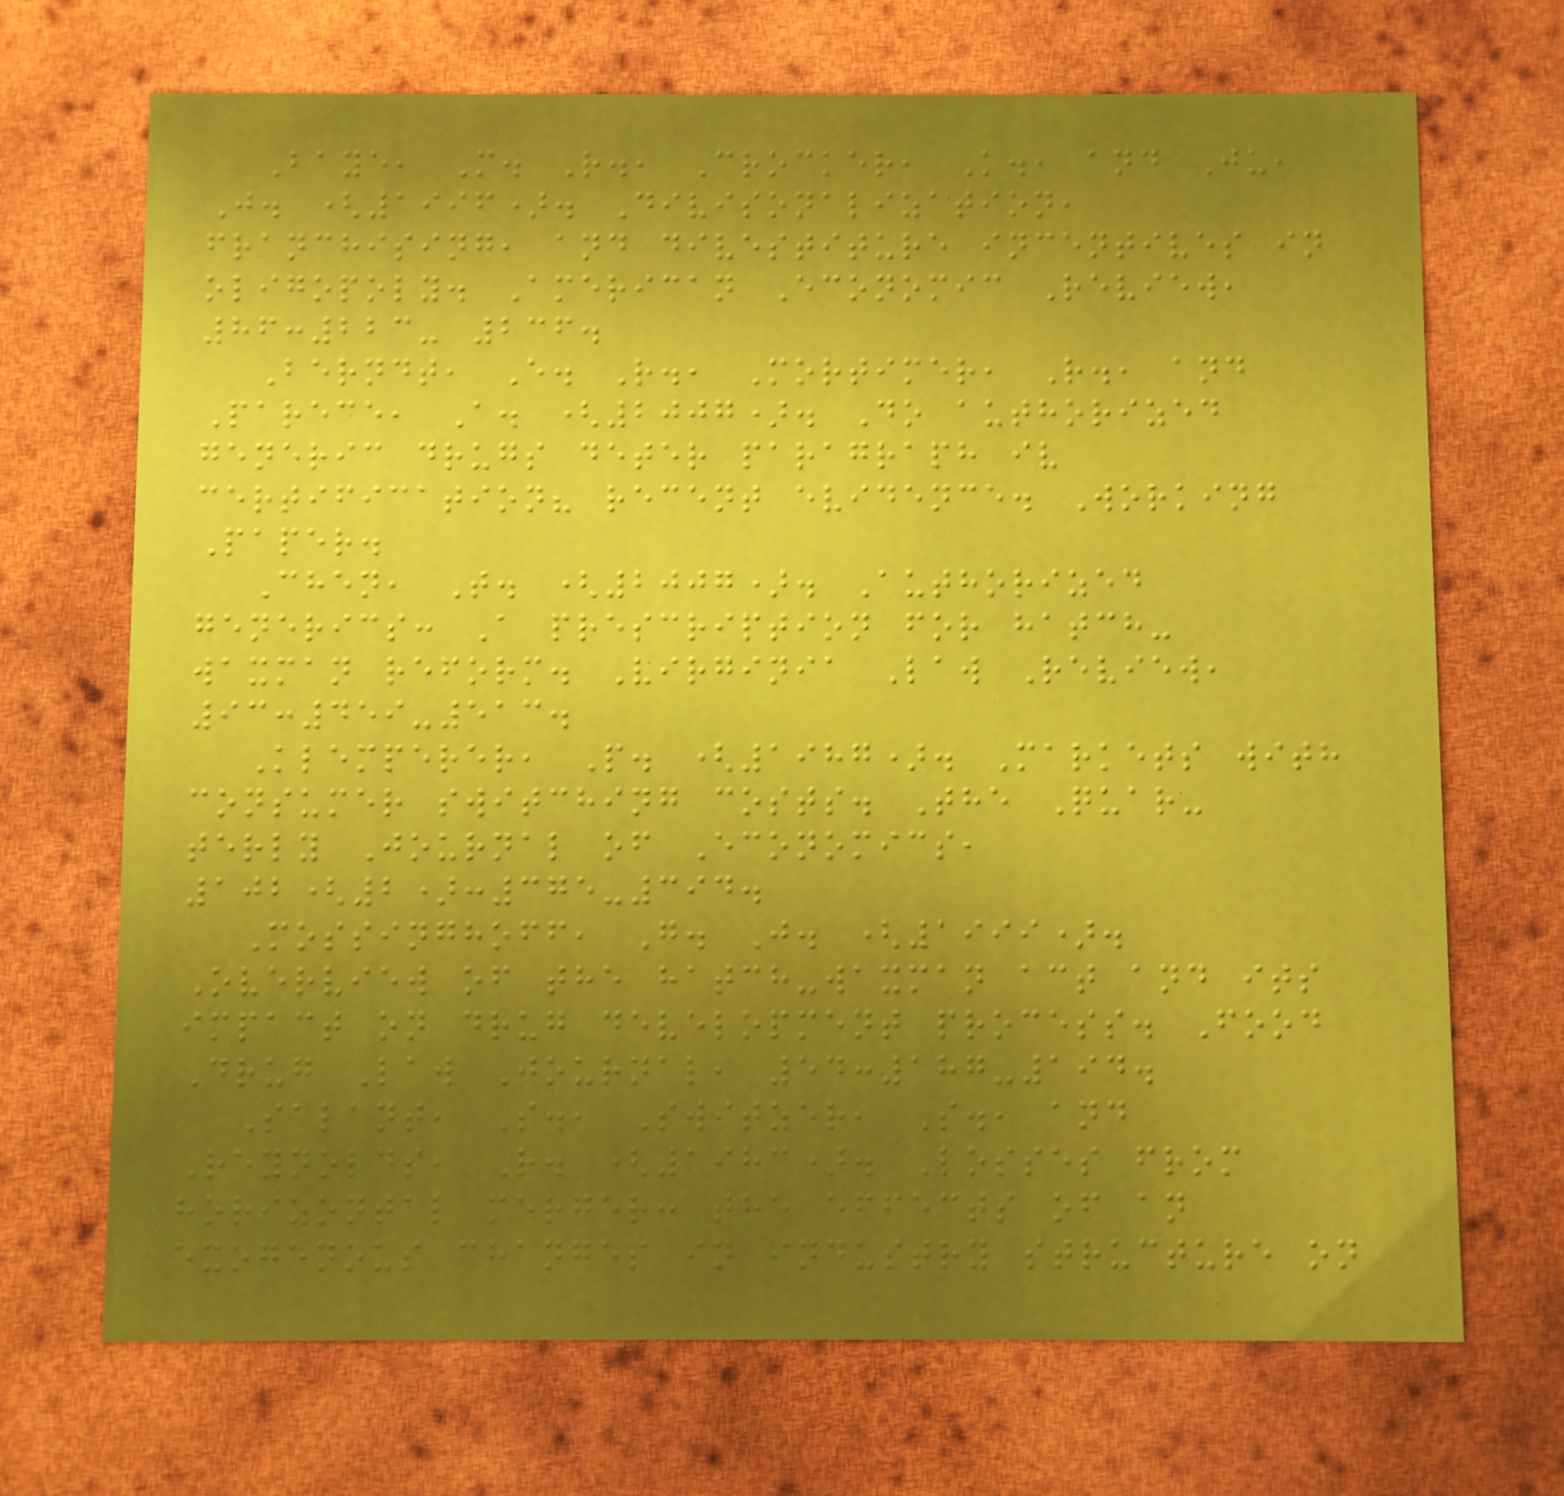Baye, M. R., Crocker, K., and Ju,
J. (1996). Divisonalization,
franchising, and divestiture incentives in
oligopoly. American Economic Review,
86:223- 236.
Berndt, E. R., Mortimer, R., and
Parece, A. (2007). Do authorized
generic drugs deter paragraph iv
certification? recent evidence. Working
Paper.
Chen, T. (2007). Authorized
generics: A prescription for hatch-
waxman reform. Virginia Law Review,
93:459-513.
Klemperer, P. (1987). Markets with
consumer switching costs. The Quar-
terly Journal of Economics,
102(2):375-394.
Mossinghoff, G. J. (1999).
Overview of the hatch-waxman act and its
impact on drug development process. Food
Drug Law Journal, 54:187-194.
Salant, S., Switzer, S., and
Reynolds, R. (1983). Losses from
horizontal merger: the effects of an
exogenous changes in industry structure on
